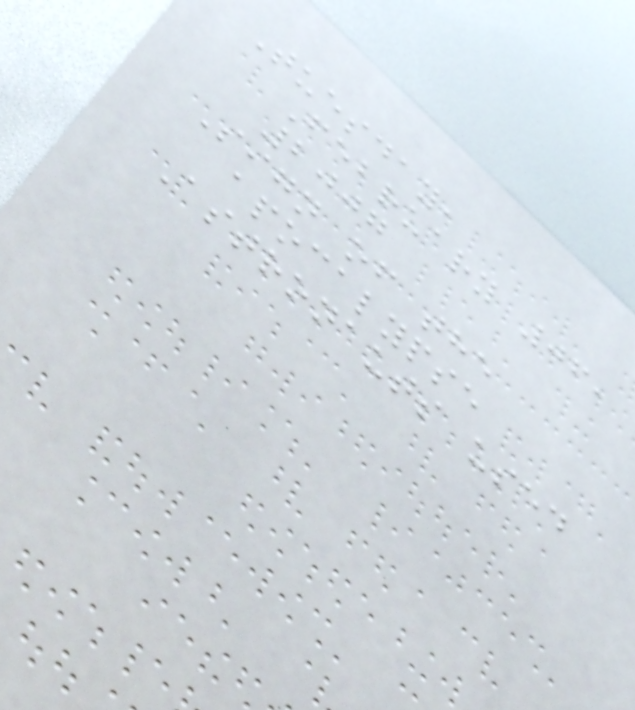Tuesday,
February 06,
2007
Sign of the
apocalypse
Astronauts used
